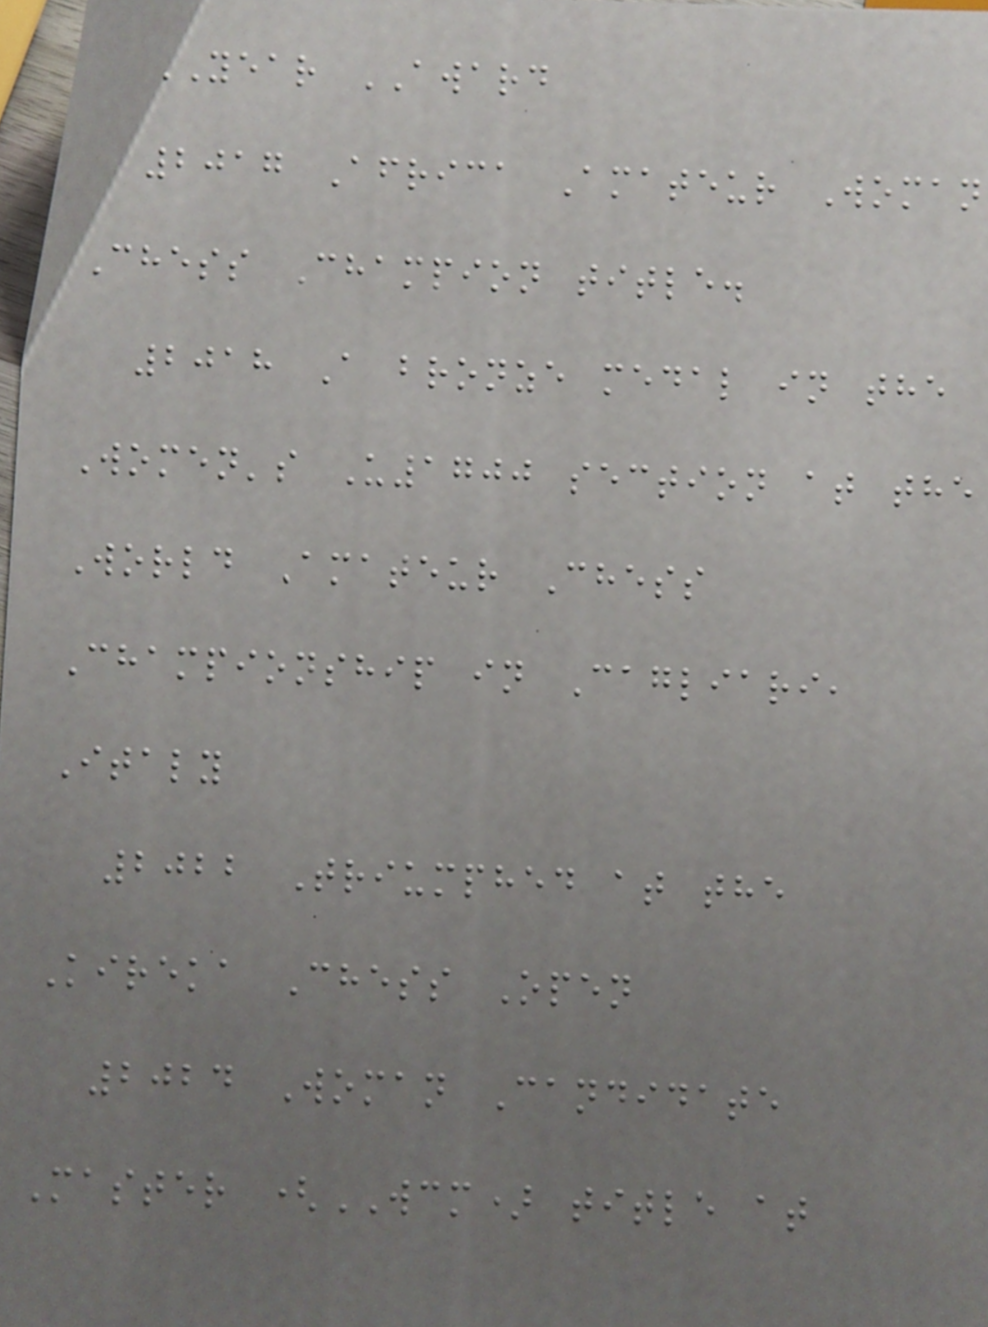YEAR AWARD
2017 Africa Amateur Woman
Chess Champion title.
2018 A bronze medal in the
Women's U1700 section at the
World Amateur Chess
Championship in Cagliari,
Italy
2022 Triumphed at the
Kireka Chess Open
2024 Woman Candidate
Master (WCM) title at
